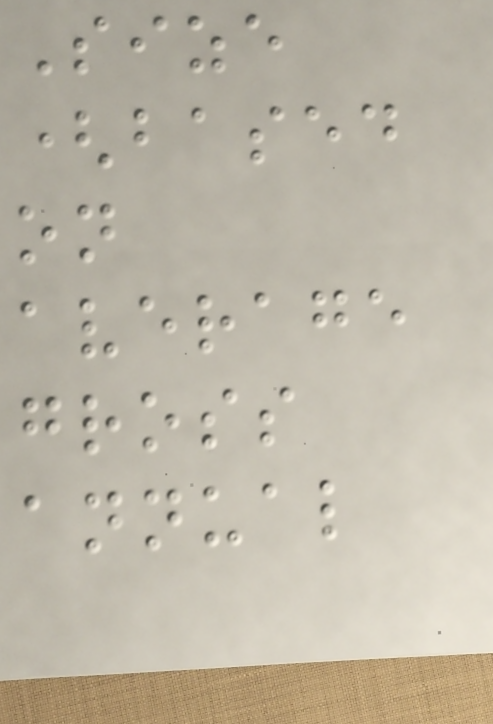Size
(based
on
average
gross
annual
